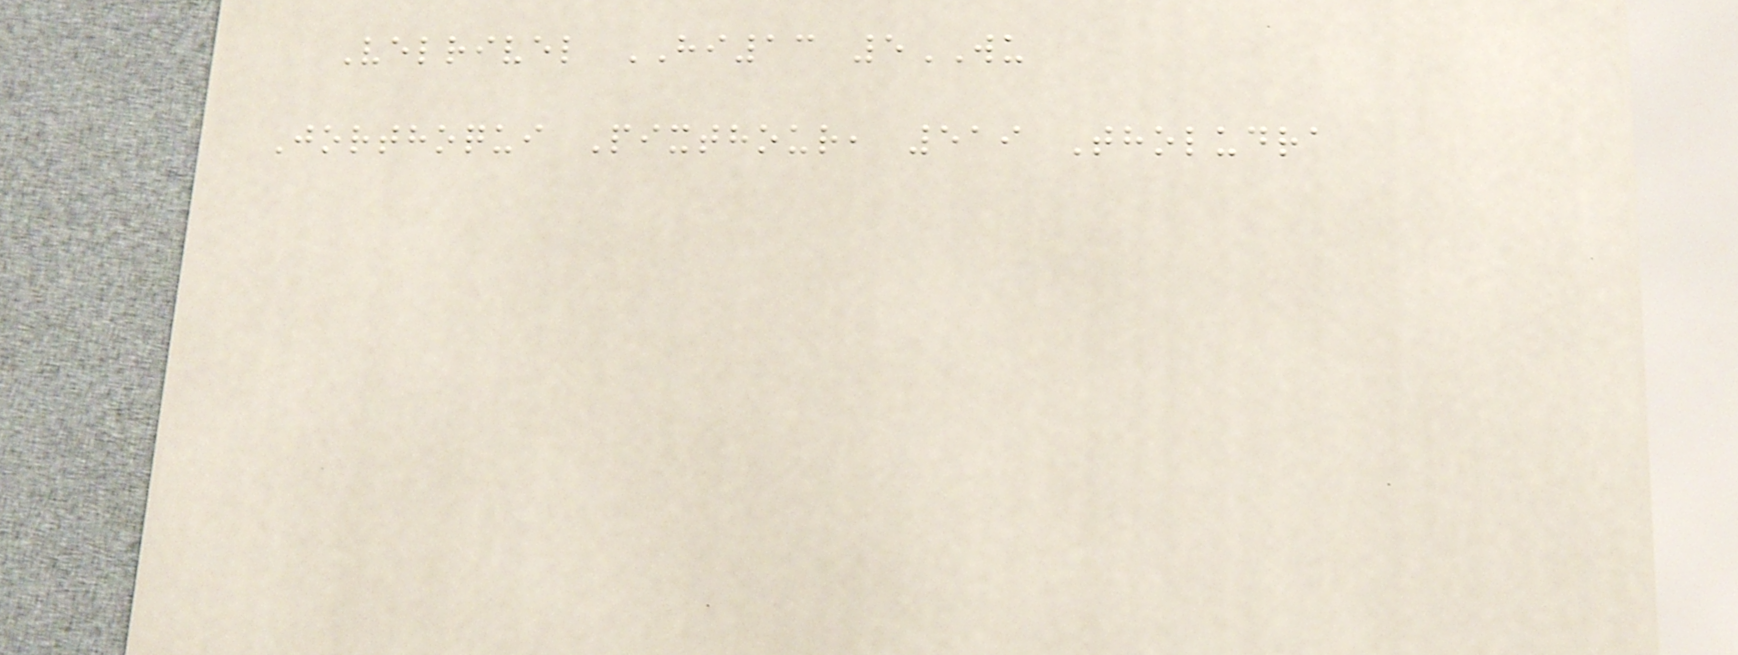Velrivel HI13 5WU
Jorthoqui Pixthour, 519 Tholudra
